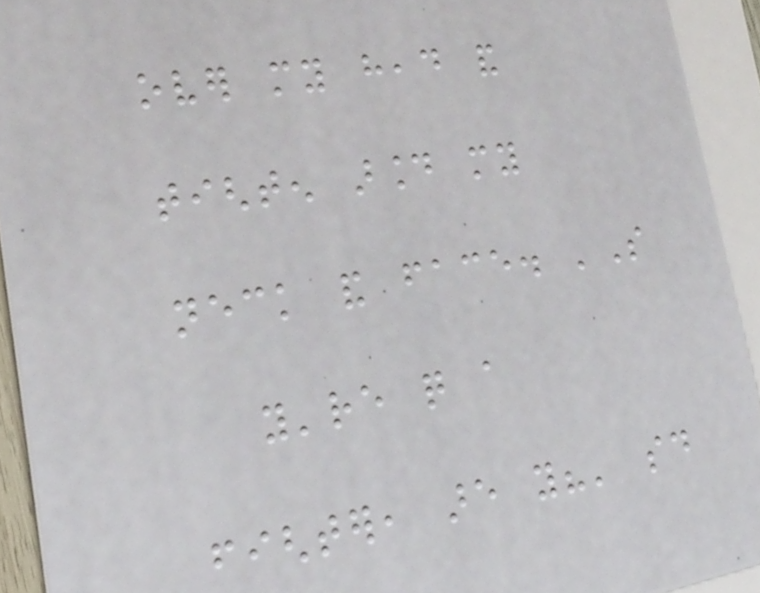over my head and
tighten around my
neck and face. 'So
you're quite a
fighter, are you?' said
